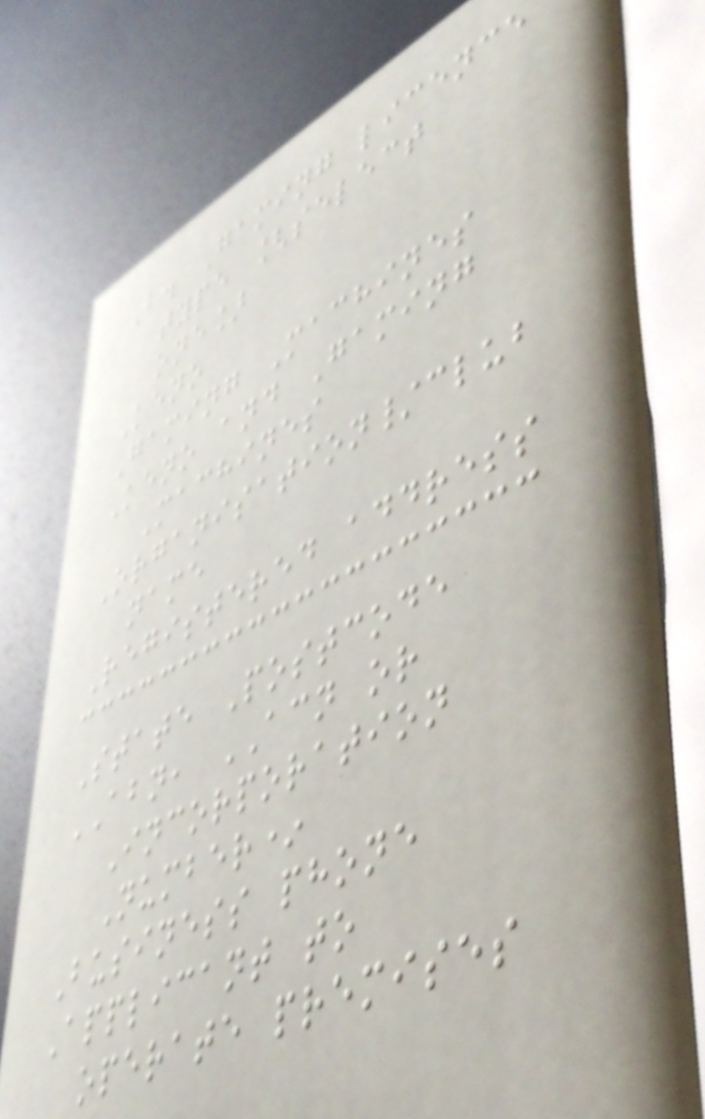B. Gaming licence
type [select
one]
Keno
Gaming Machines
Keno and Gaming
Machines
Organisation/club
name
Registered address
State Postcode
ABN, ACN or
Incorporation
Number*
Business phone
Applicant to
operate premises
